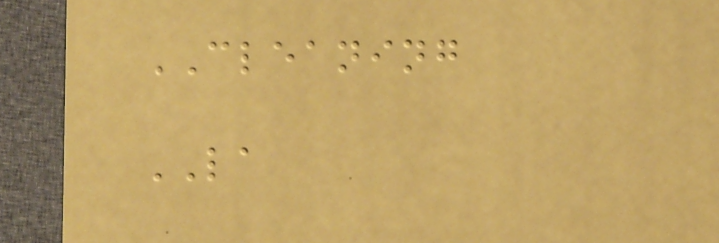CLEANING
LA
